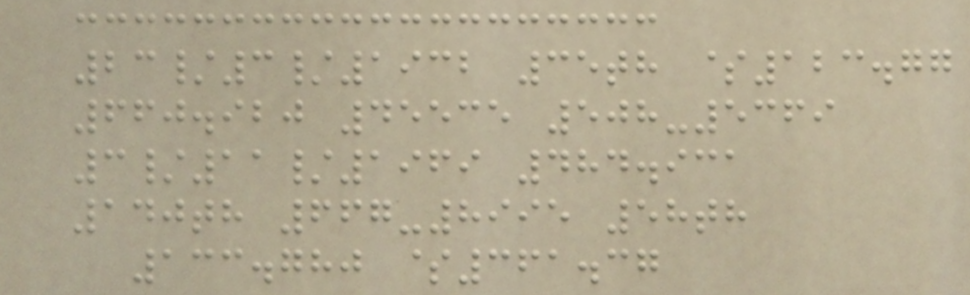23/3/1932 35th $123.77
660.920 45535 508-5369
3/11/1969 484.931
140th 667-8995 58th
133.780 $361.37
